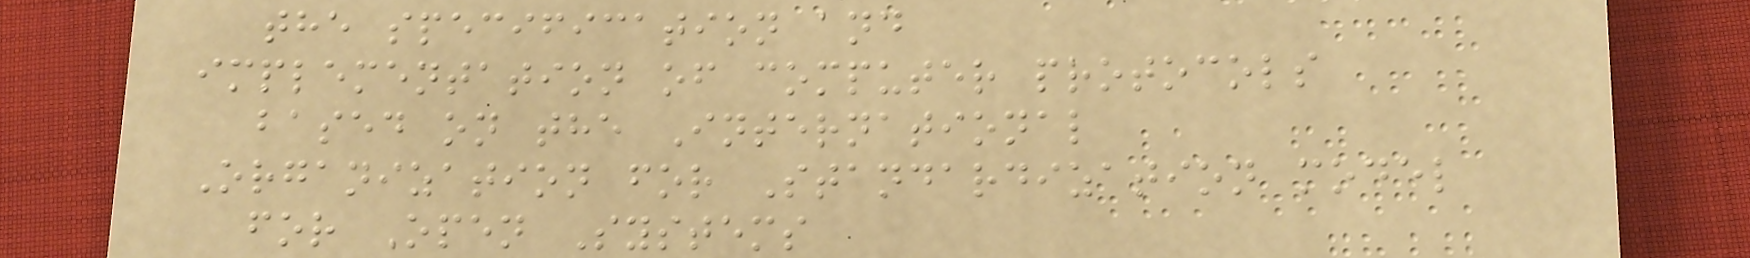the specification and
implementation of computer protocols
based on the International
Organization for Standardization model
for Open Systems
